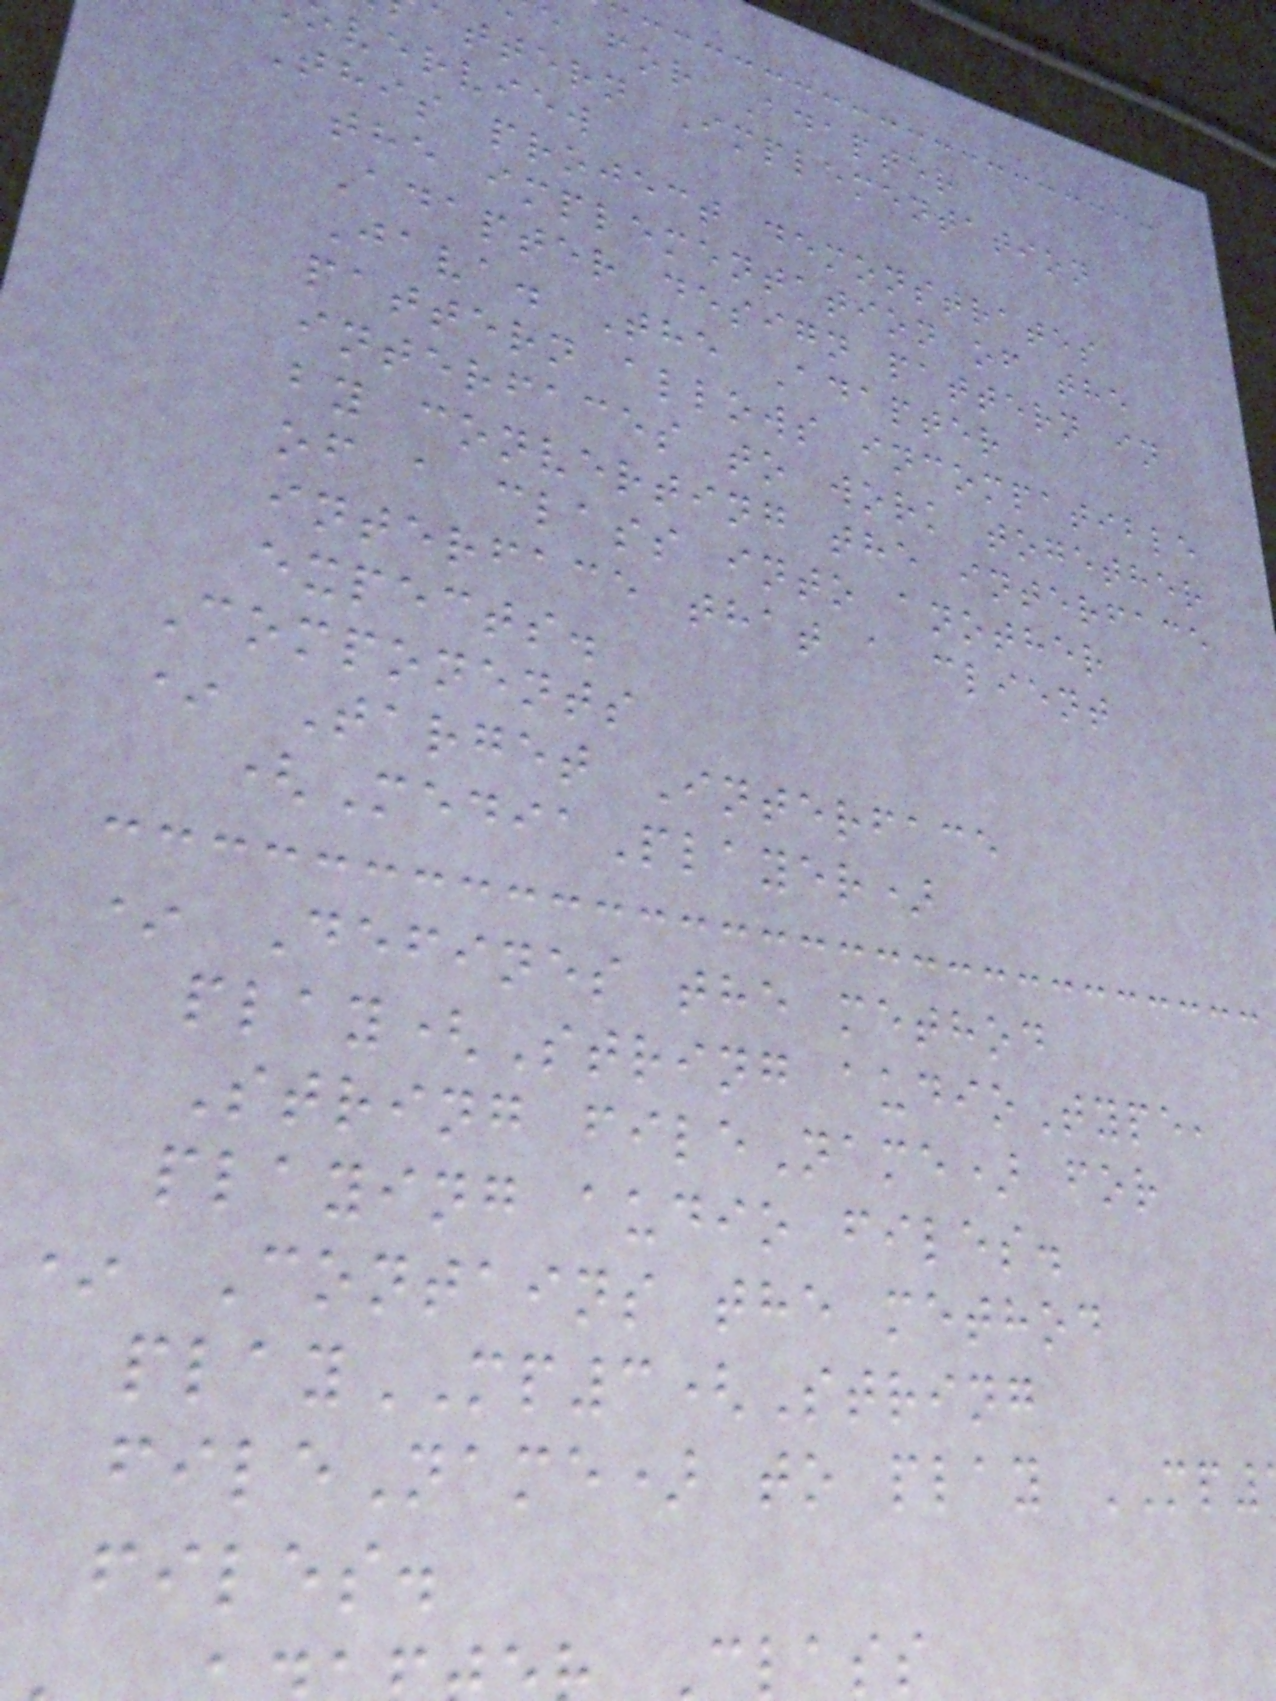e for Adapter
attern Implementation
verview
This project demonstrates
the implementation of the
Adapter design pattern in
Java. The Adapter
pattern allows incompatible
interfaces to work together
by converting the interface
of a class into another
interface that a client
expects.
Components
* Target Interface
(MediaPlayer)
* Defines the method
play(String audioType,
String fileName) for
playing audio files.
* Contains the method
playMP3(String
fileName) to play MP
files.
